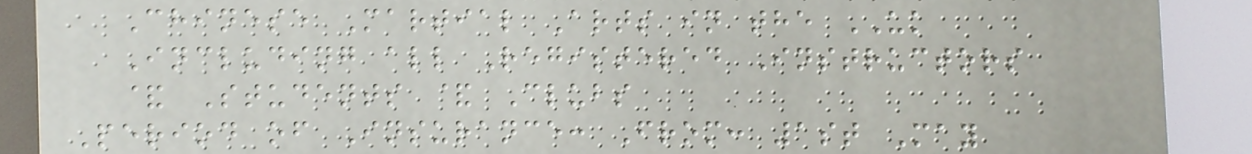Chinese Martial Arts in the UK
Including all Registered Instructors
& Students & Clubs
Period of Insurance: From: 1st May
